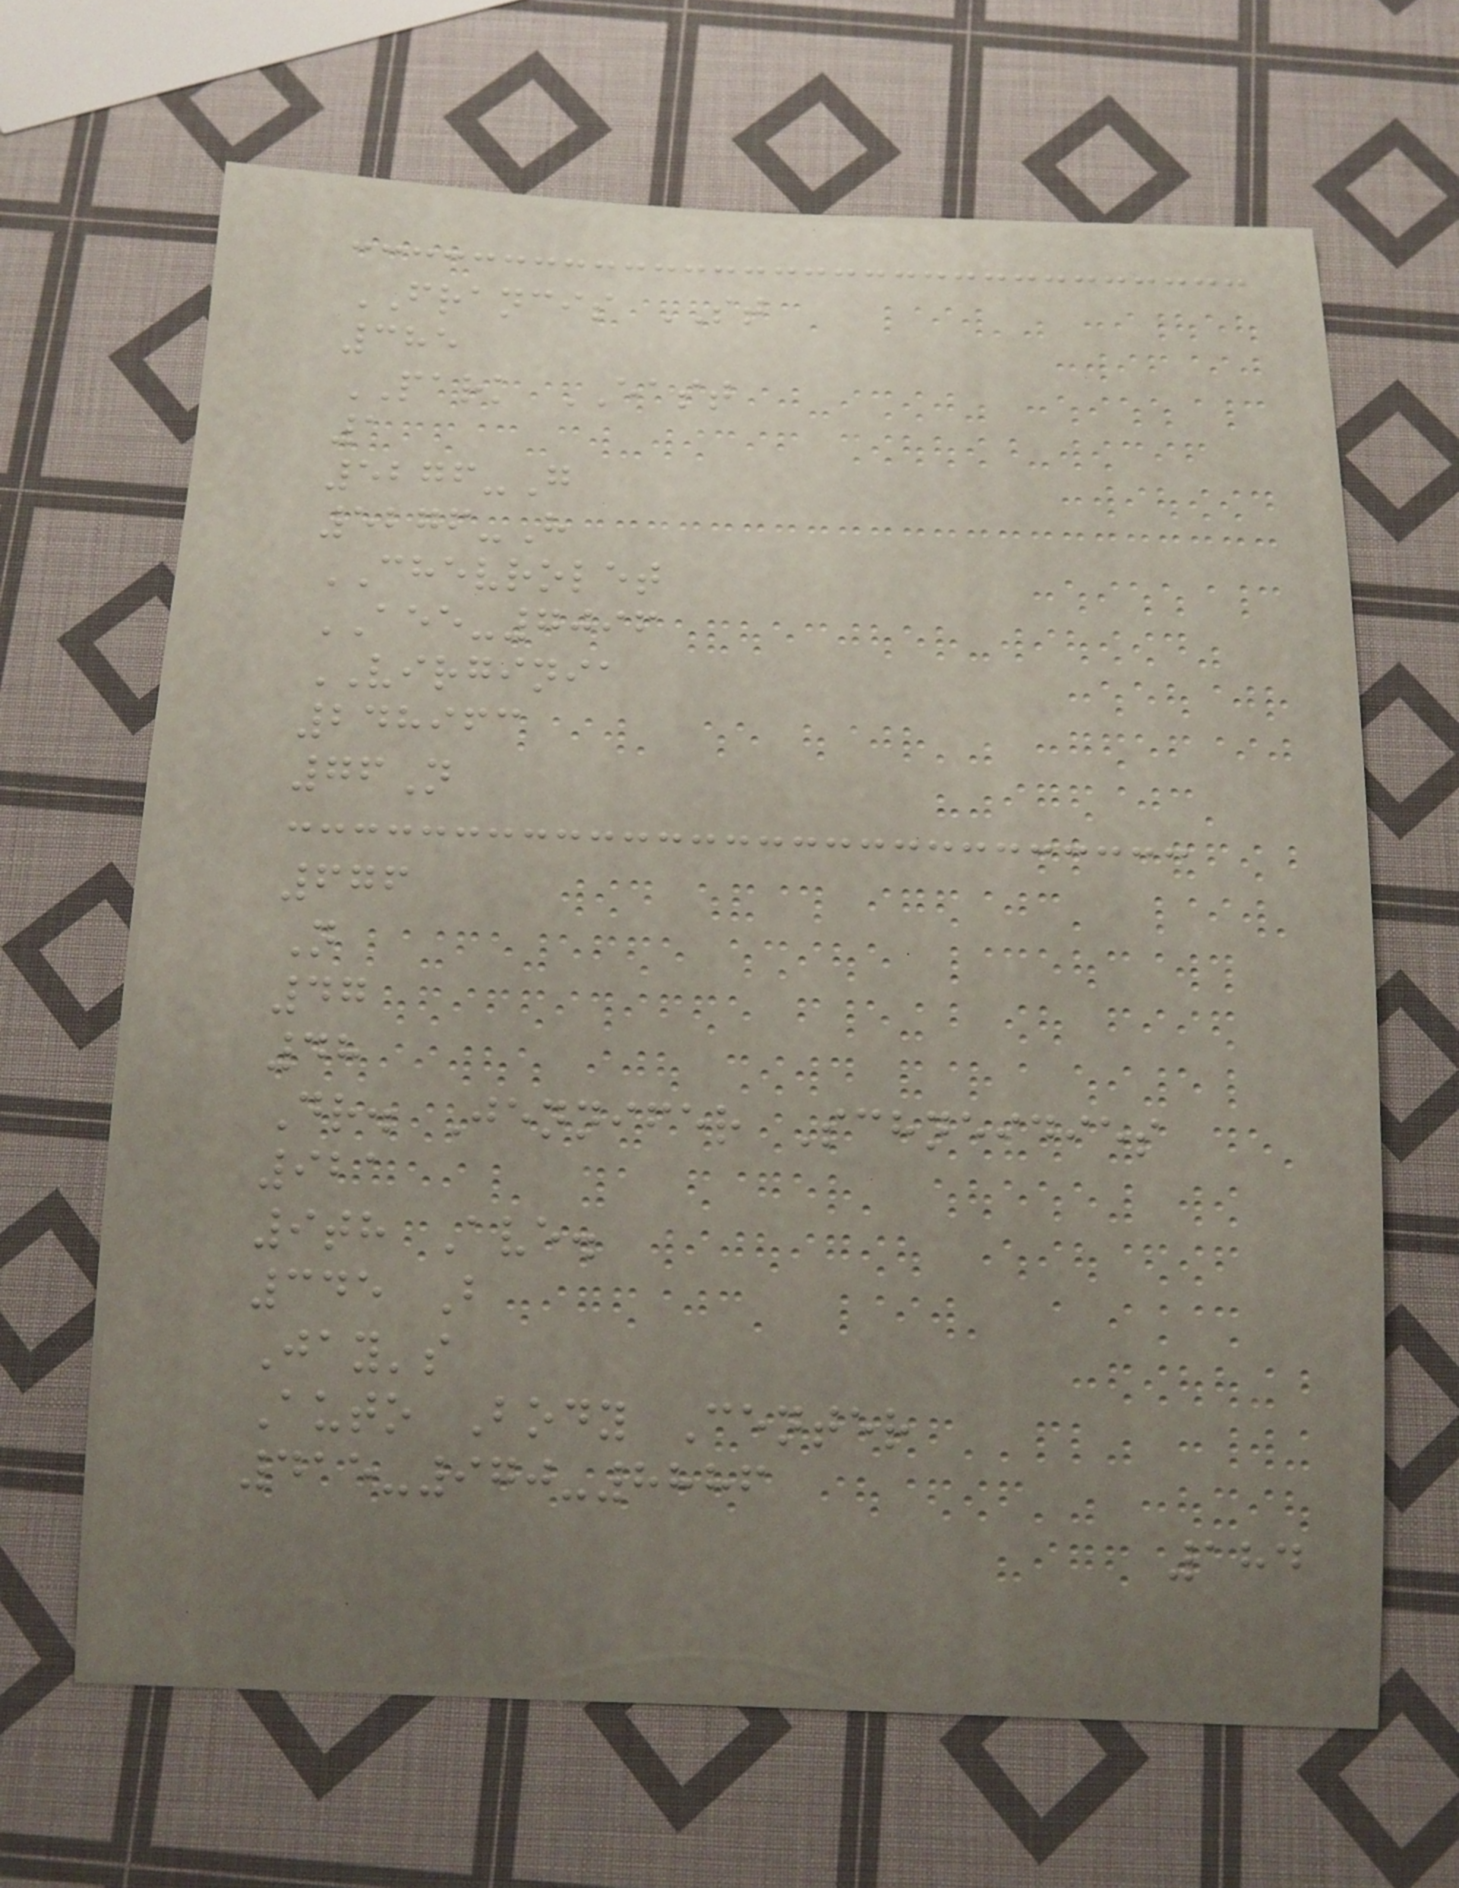FRANCIS ST
385
PARK EAST
1
5276-G
5276-H
CHEVROLET
AEE-7096
VIRGINIA
248963
76N
676
N
47
48
Dr. Jennifer Schneidies
921
9th Ave.
345 B
Jay's
Auto Body Center
415-970-8886
184
